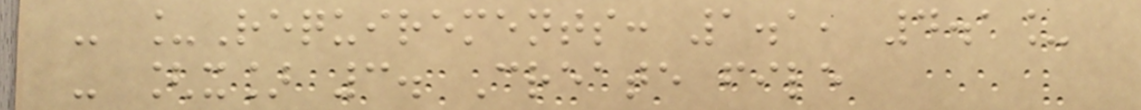- _Requirements: 1.1, 4.1_
- [x] 3. Create file
